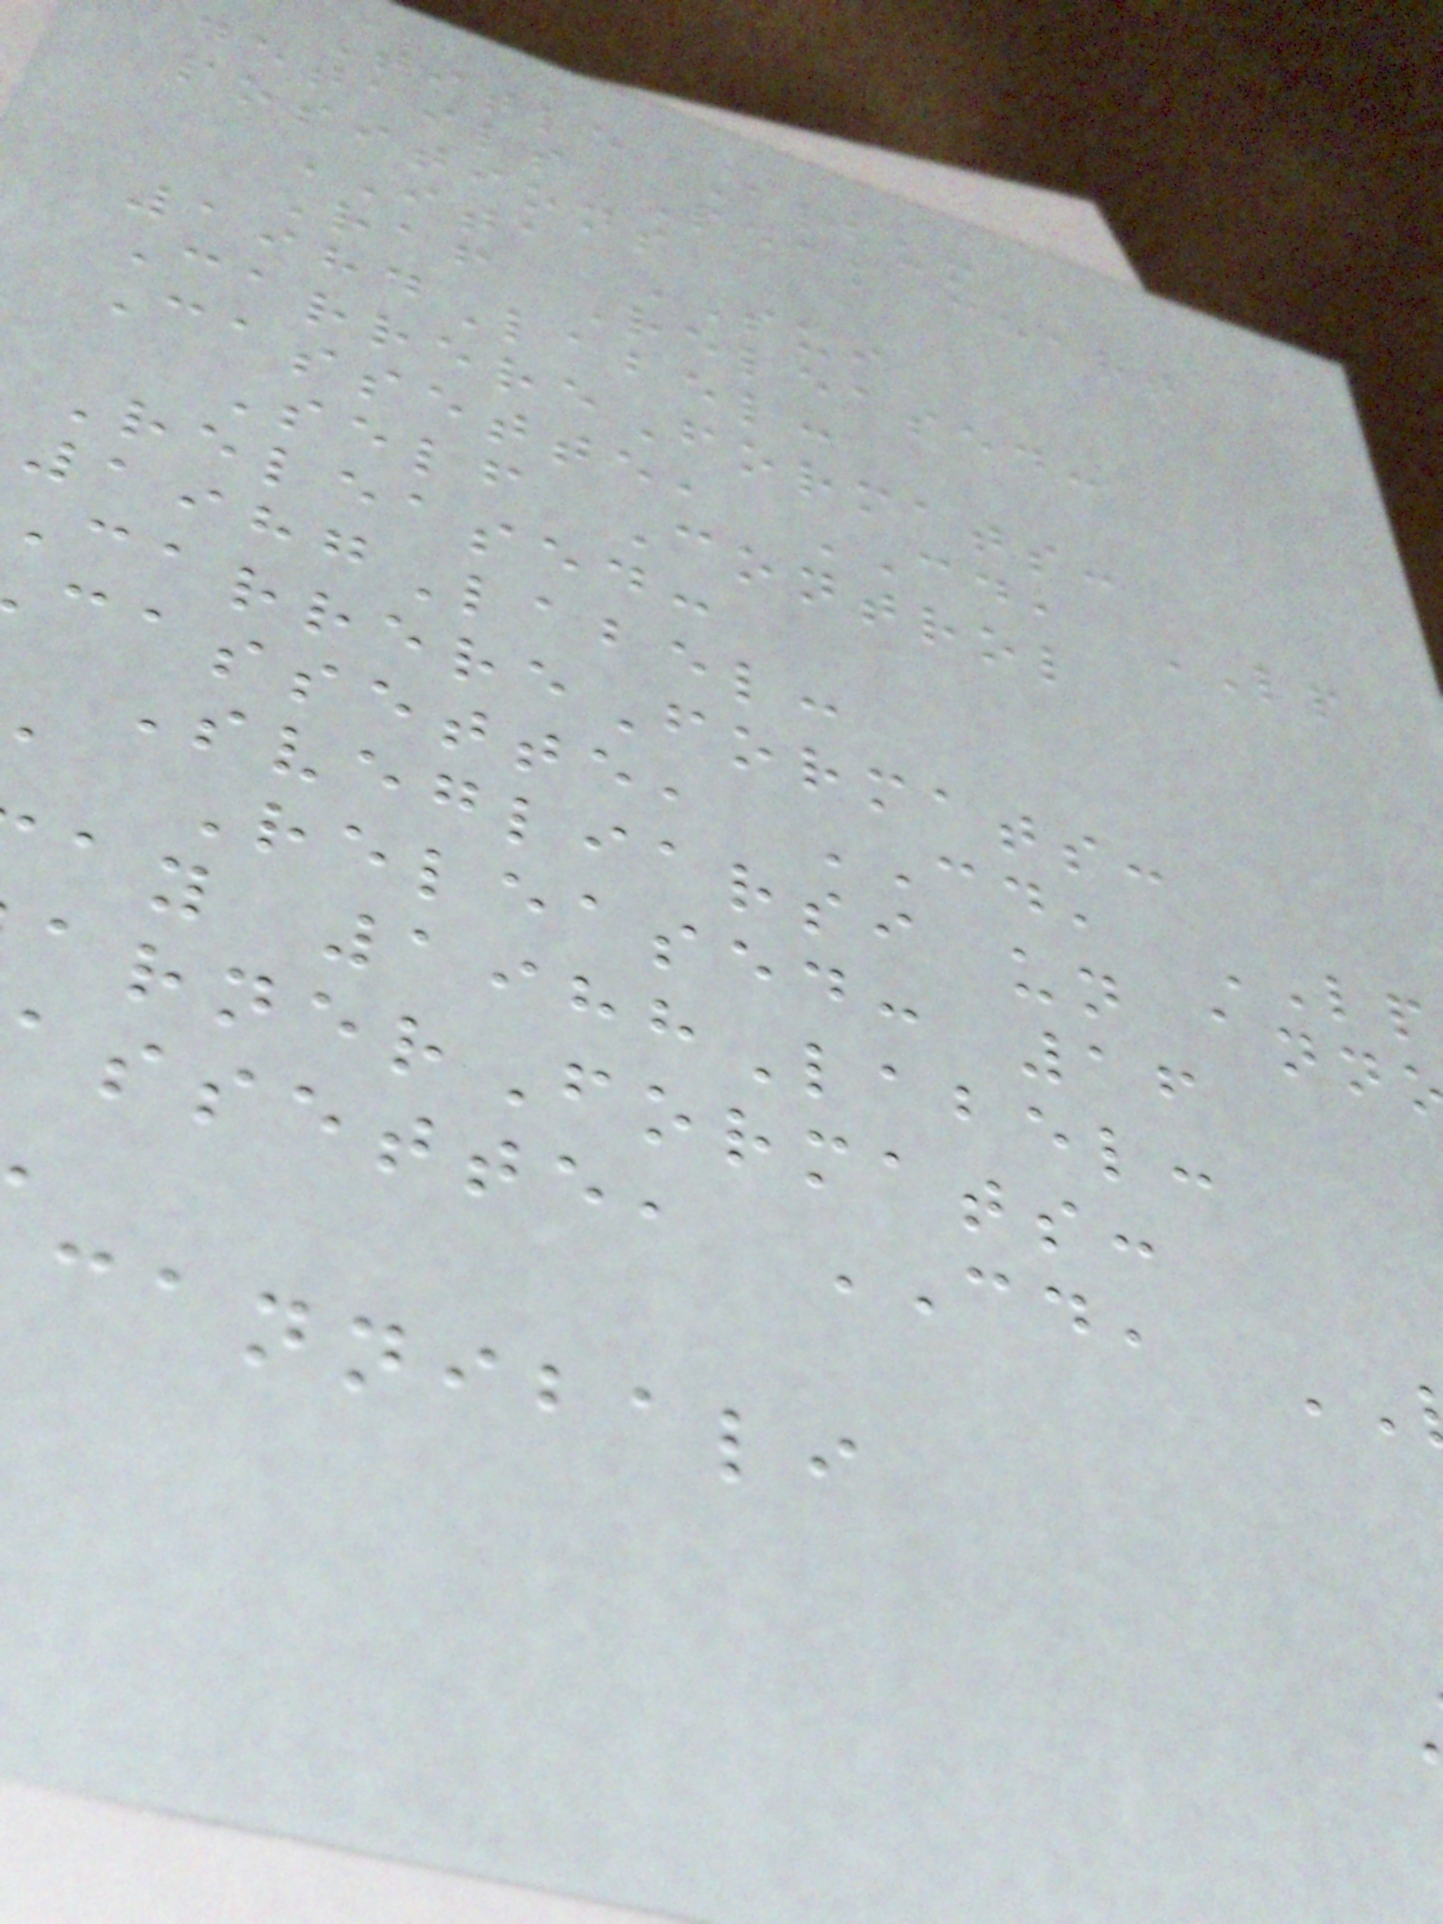Title Album
details Peak chart
positions
ITA SUI
Raf Released:
1984Label:
CarrereFormats:
Cassette, CD, LP
Self Control
Released:
1987Label:
arrereFormats:
cassette, CD, LP
Svegliarsi un ann
Released: 16
ay 1988Label:
arnerFormats:
assette, CD,
cannibali
